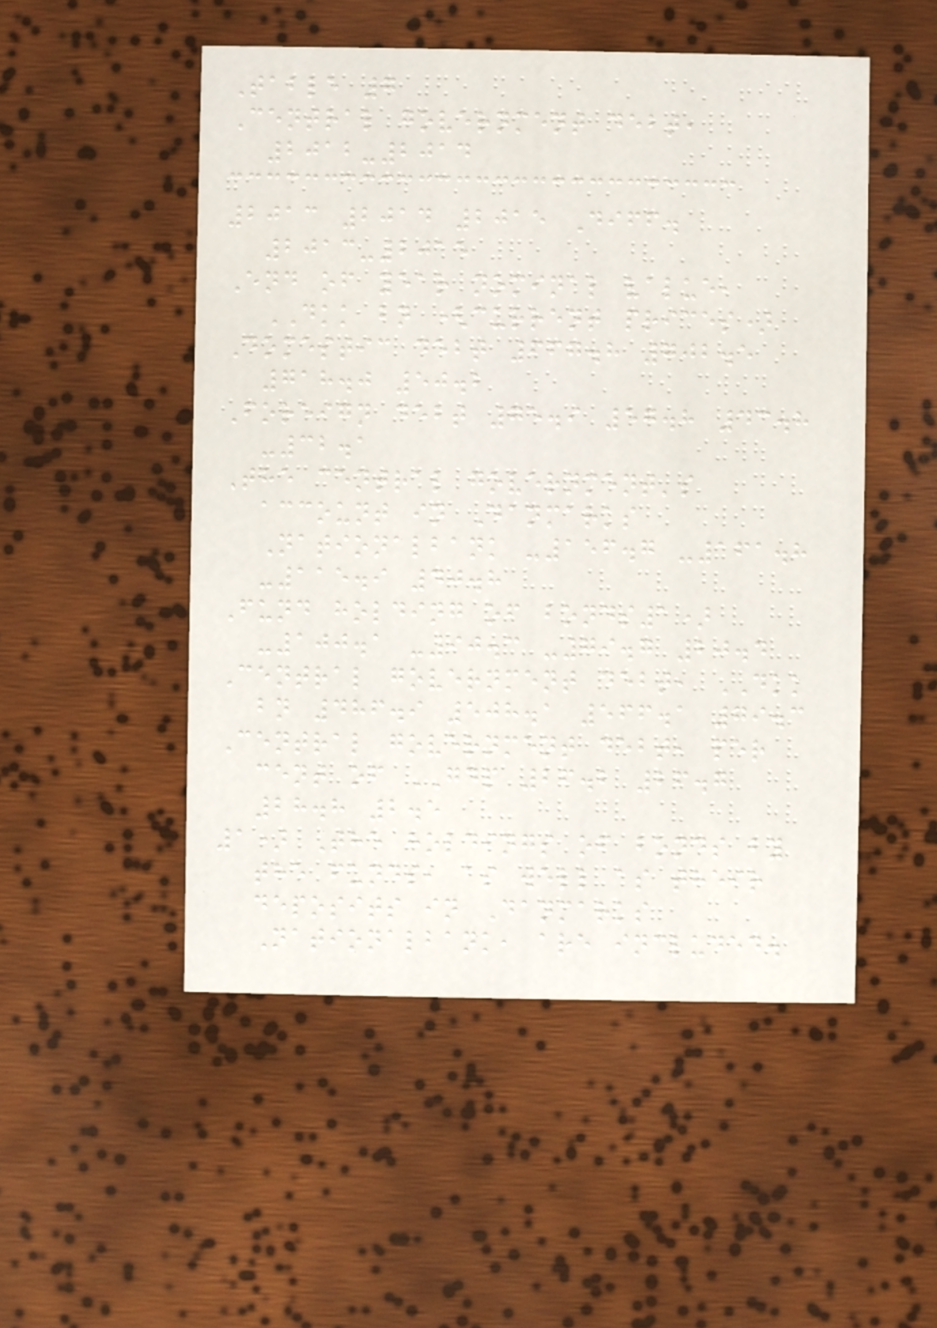Table 7
Central government debt,
2012-2014
2013 2014 2015 Diff.
2013-2015
End of year nominal value,
DKK bn (current prices)
Domestic debt 667.8 702.5
718.0 50.2
Foreign debt 75.9 57.8 43.8
-32.1
The central government's
account in Danmarks
Nationalbank -156.7 -161.8
-115.9 40.8
Fund holding of bonds1)
-100.1 -90.3 -79.7 20.4
Central government debt, DKK
bn 486.9 508.1 566.1 79.3
Central government debt, per
cent of GDP 26.2 26.7
28.8 2.5
1) The holdings of bonds by
the funds, as well as their
deposits in Danmarks
Nationalbank, are included.
